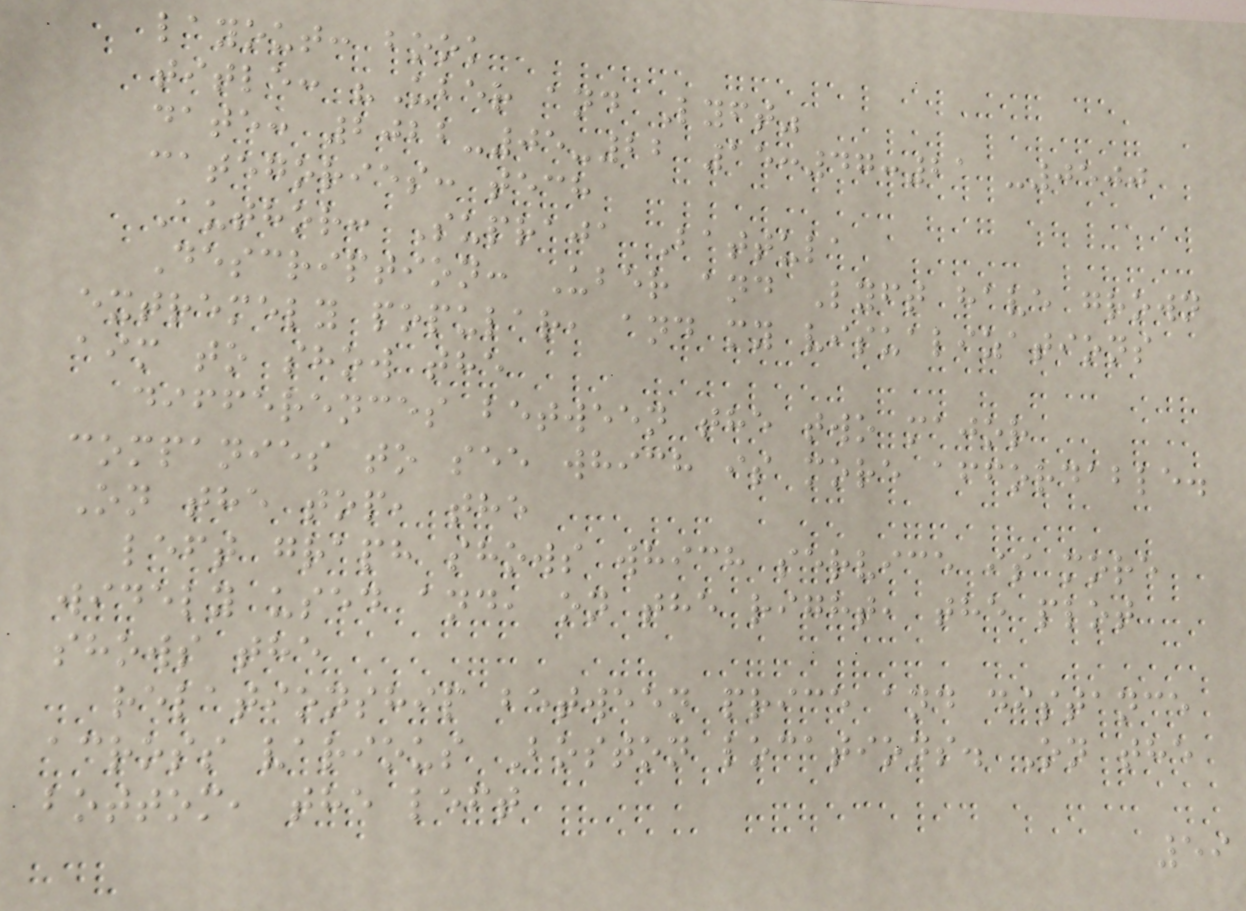layout: book
title: "Uber and Lyft"
date: 2022-05-22 15:47:21 -0500
categories: tech
Author: Supraja Battula
Description: Uber and Lyft have grown
extremely popular, and my visualizations
aim to show the
differences between the two major
companies to see which is more affordable.
On the top, the
left graph shows which service is more
widely used and, on the right, the plot
shows the
relationship between price and distance
across various Boston locations. On the
bottom, the left
59
